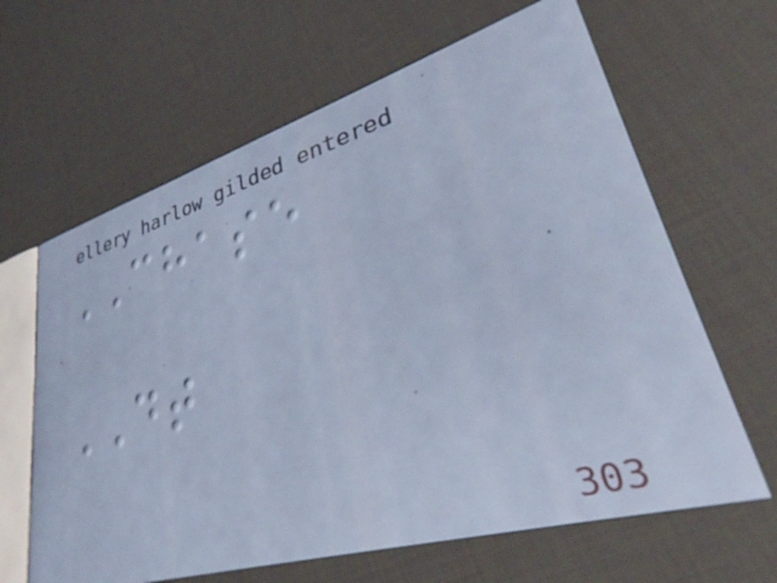CHASE
DT
